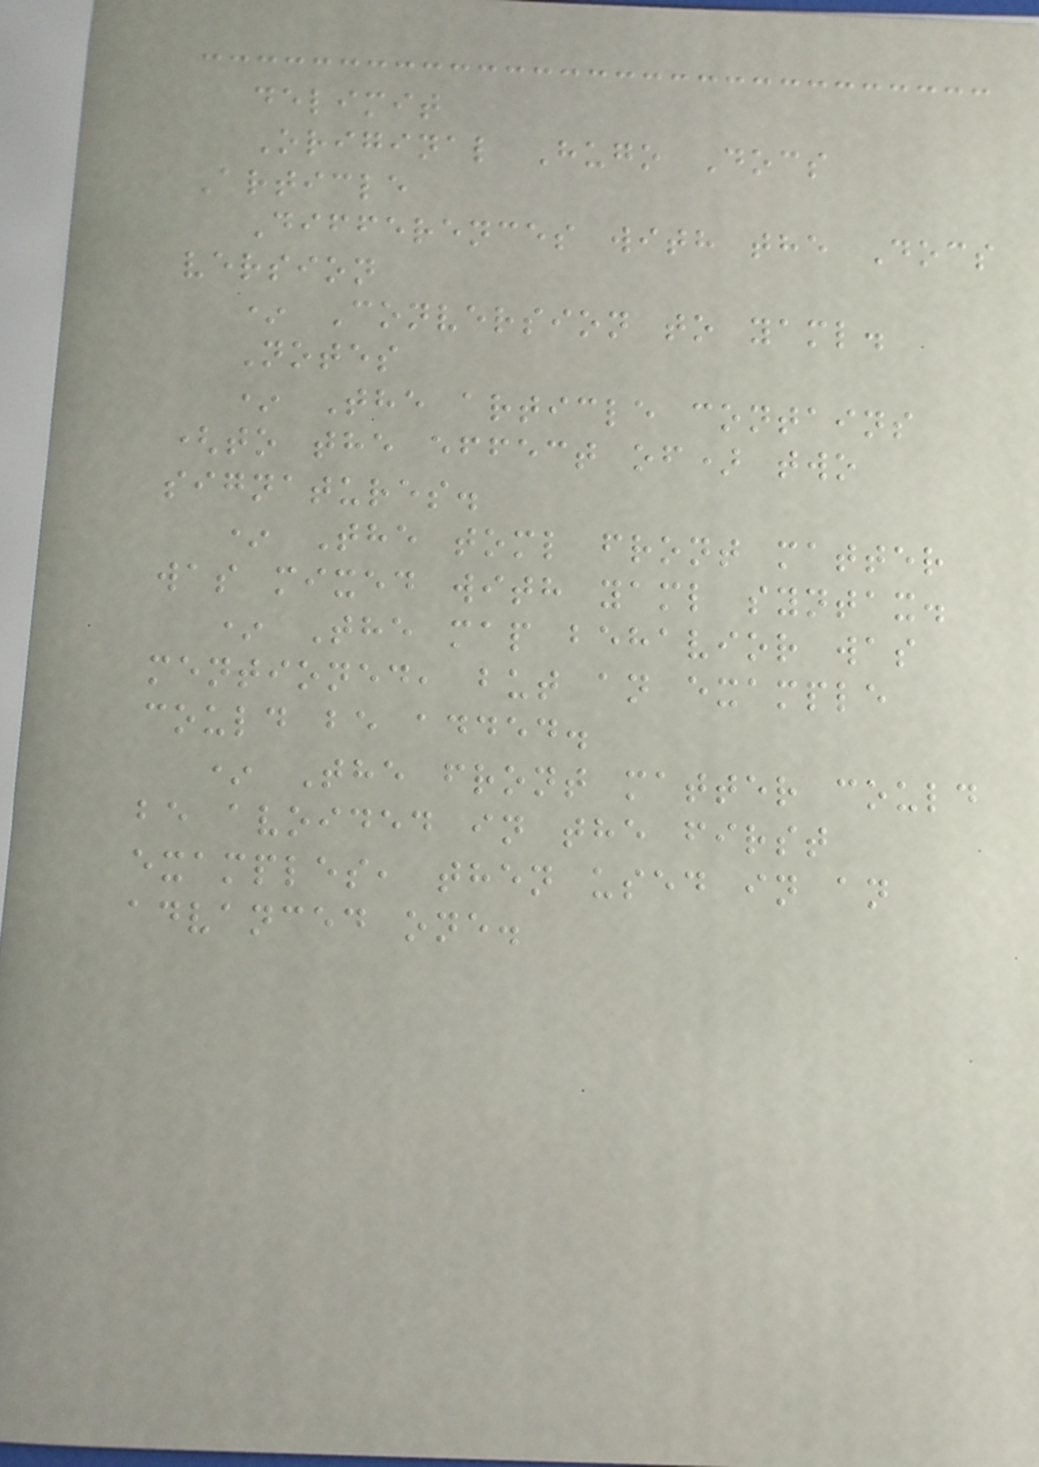delimit
Original Hugo Docs
Article
Differences with the Docs
version
* Conversion to yaml.
Notes
* The article contains
(to the effect of) two
signatures.
* The toml front matter
was mixed with yaml syntax.
* The map behavior was
mentioned, but an example
could be added.
* The front matter could
be avoided in the first
examples, then used in an
advanced one.
